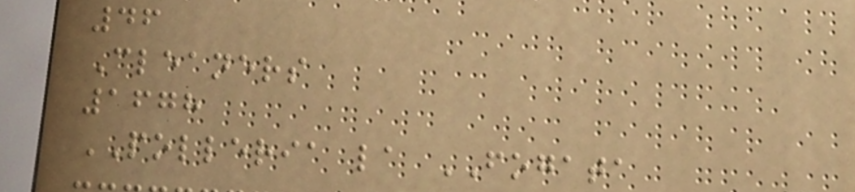46
Cleaners
1678
POLLERIA la FOGATA
